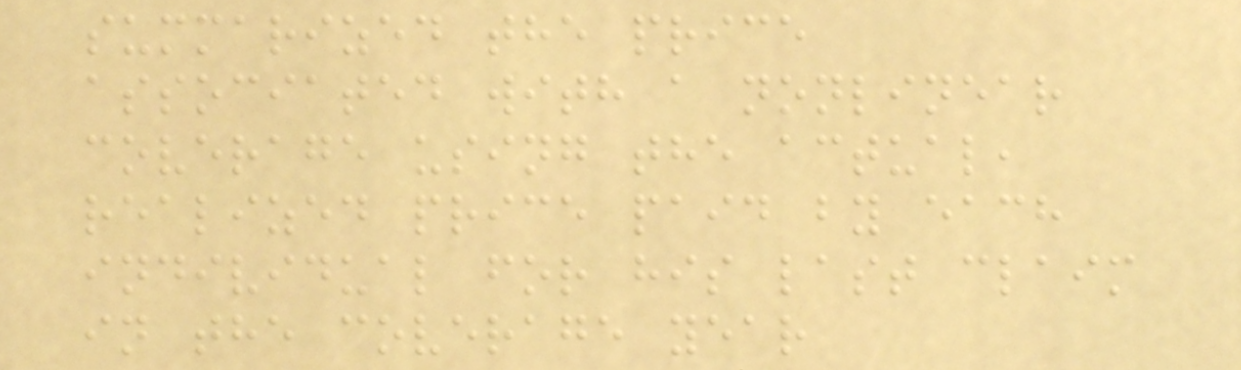summarized the price
associated with a nonlinear
coverage using the actual,
realized price paid by each
individual for his last claim
in the coverage year
